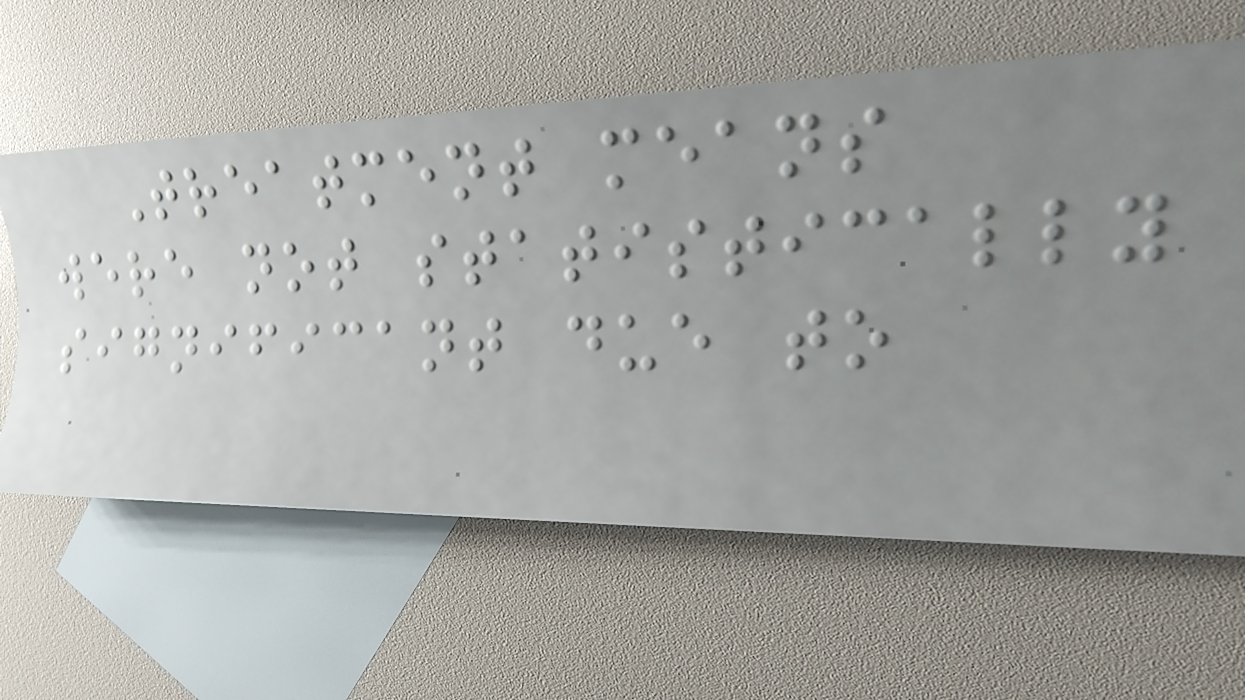Treatment means
were not statistically
significant due to
